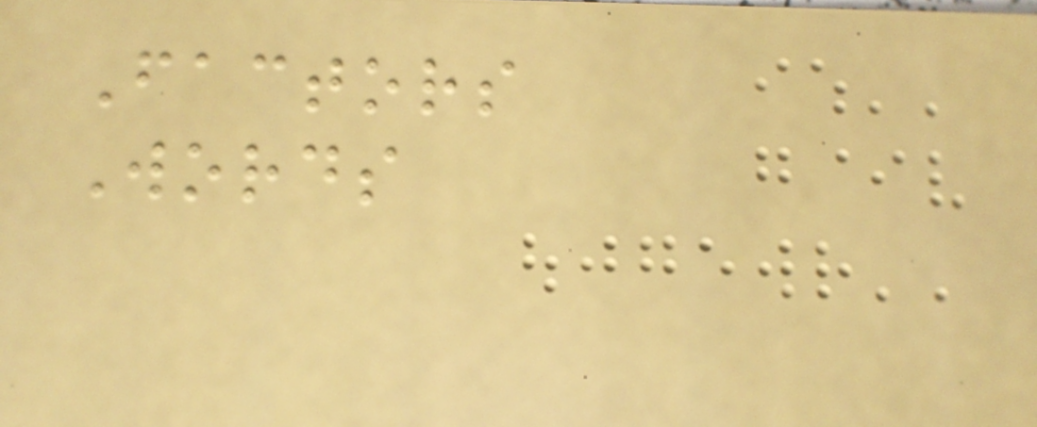Factors
Words
